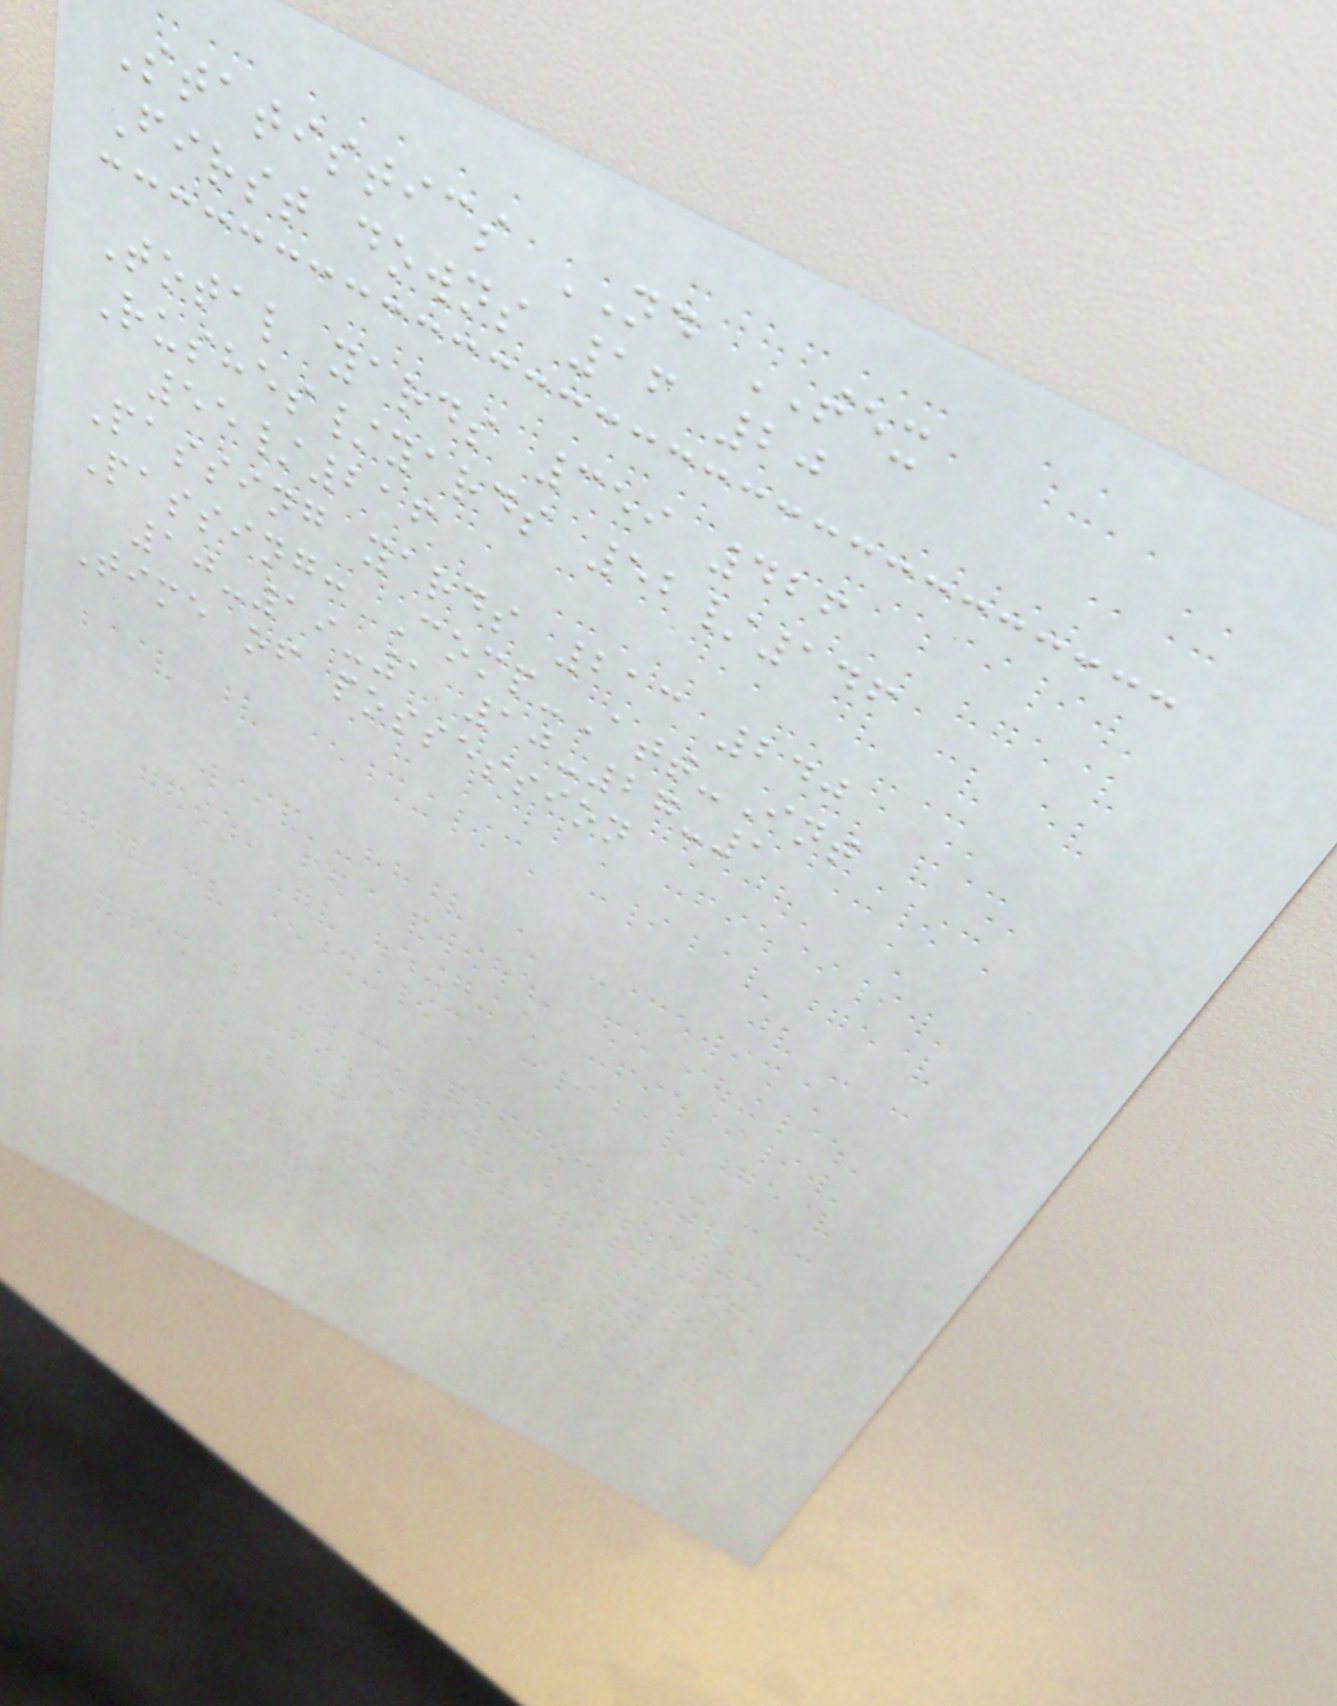Statistics ND TEX
First downs 16 20
Total yards 359 426
Rushes/yards 52/146
55/216
Passing yards 213 240
Passing: Comp-Att-Int
10-19-1 10-27-1
Time of possession
